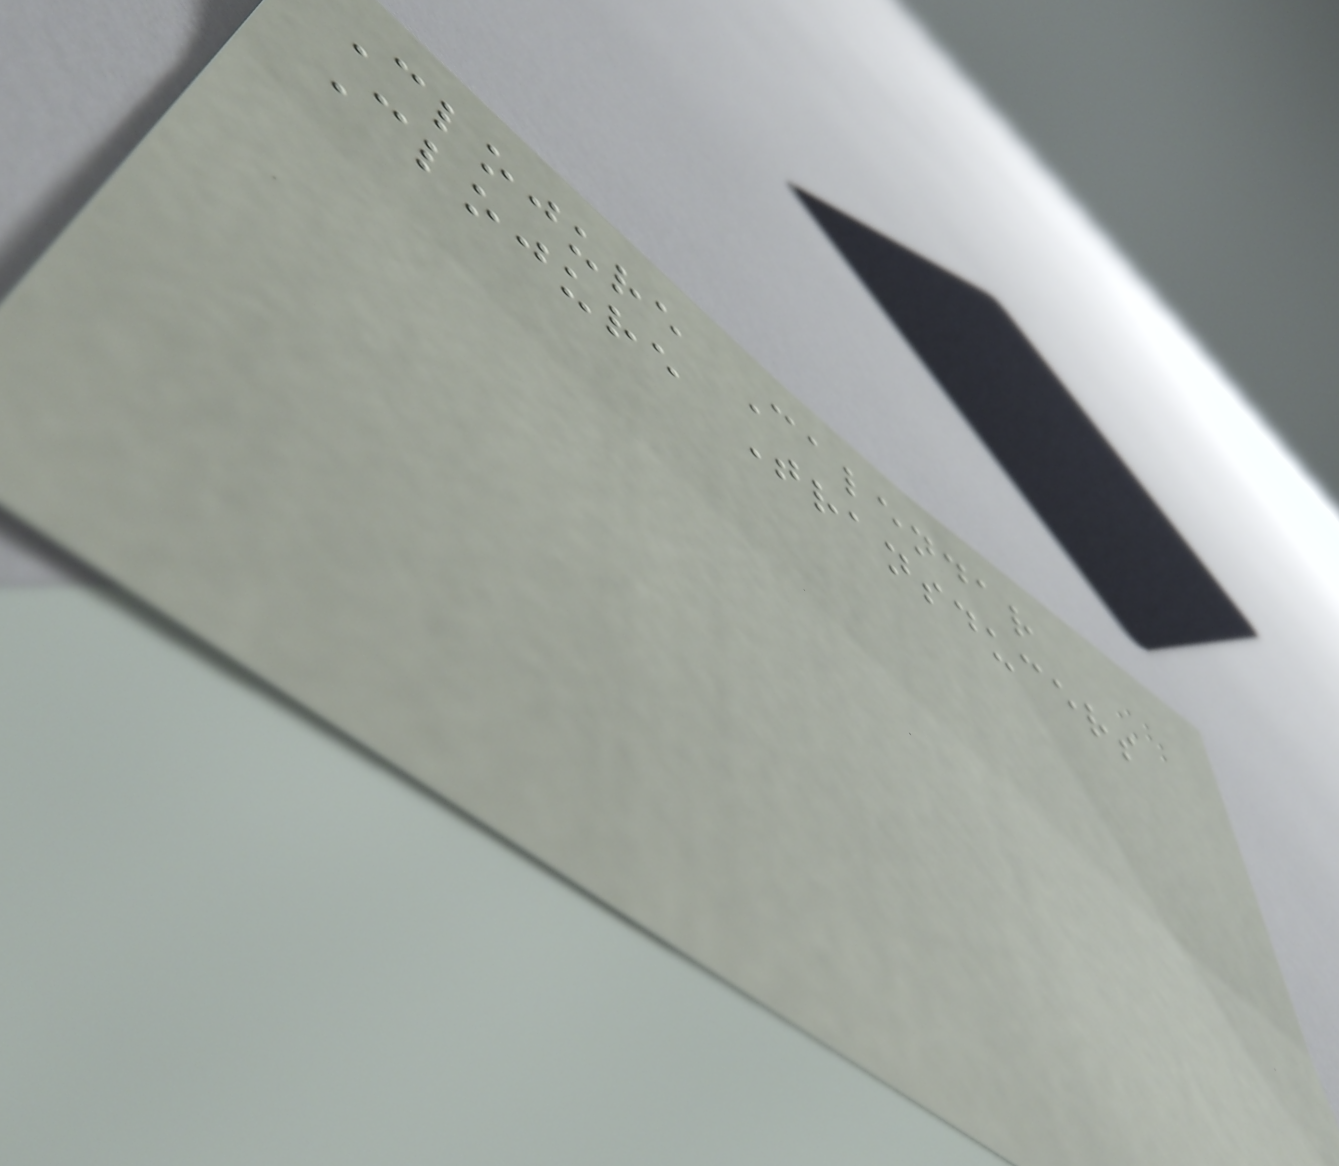Clojure Calendar
Clojure Transducers
